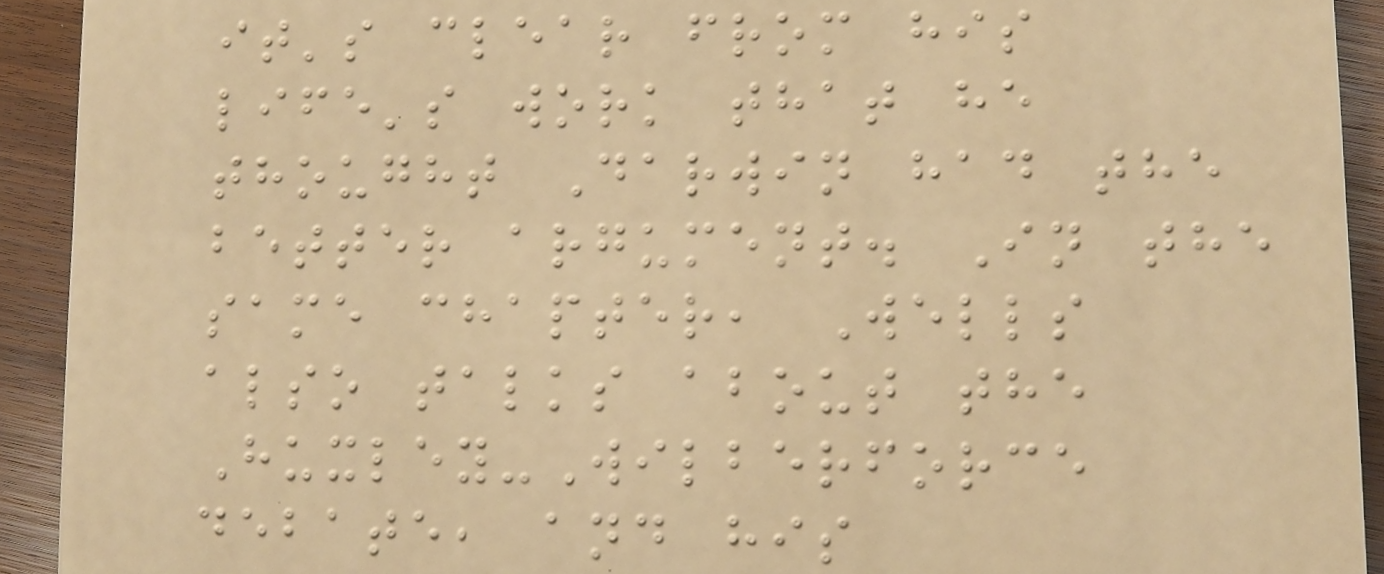it's clear from his
life's work that he
thought Darwin had the
better argument. In the
same chapter, Wells
also talks about the
Huxley-Wilberforce
debate, and his
